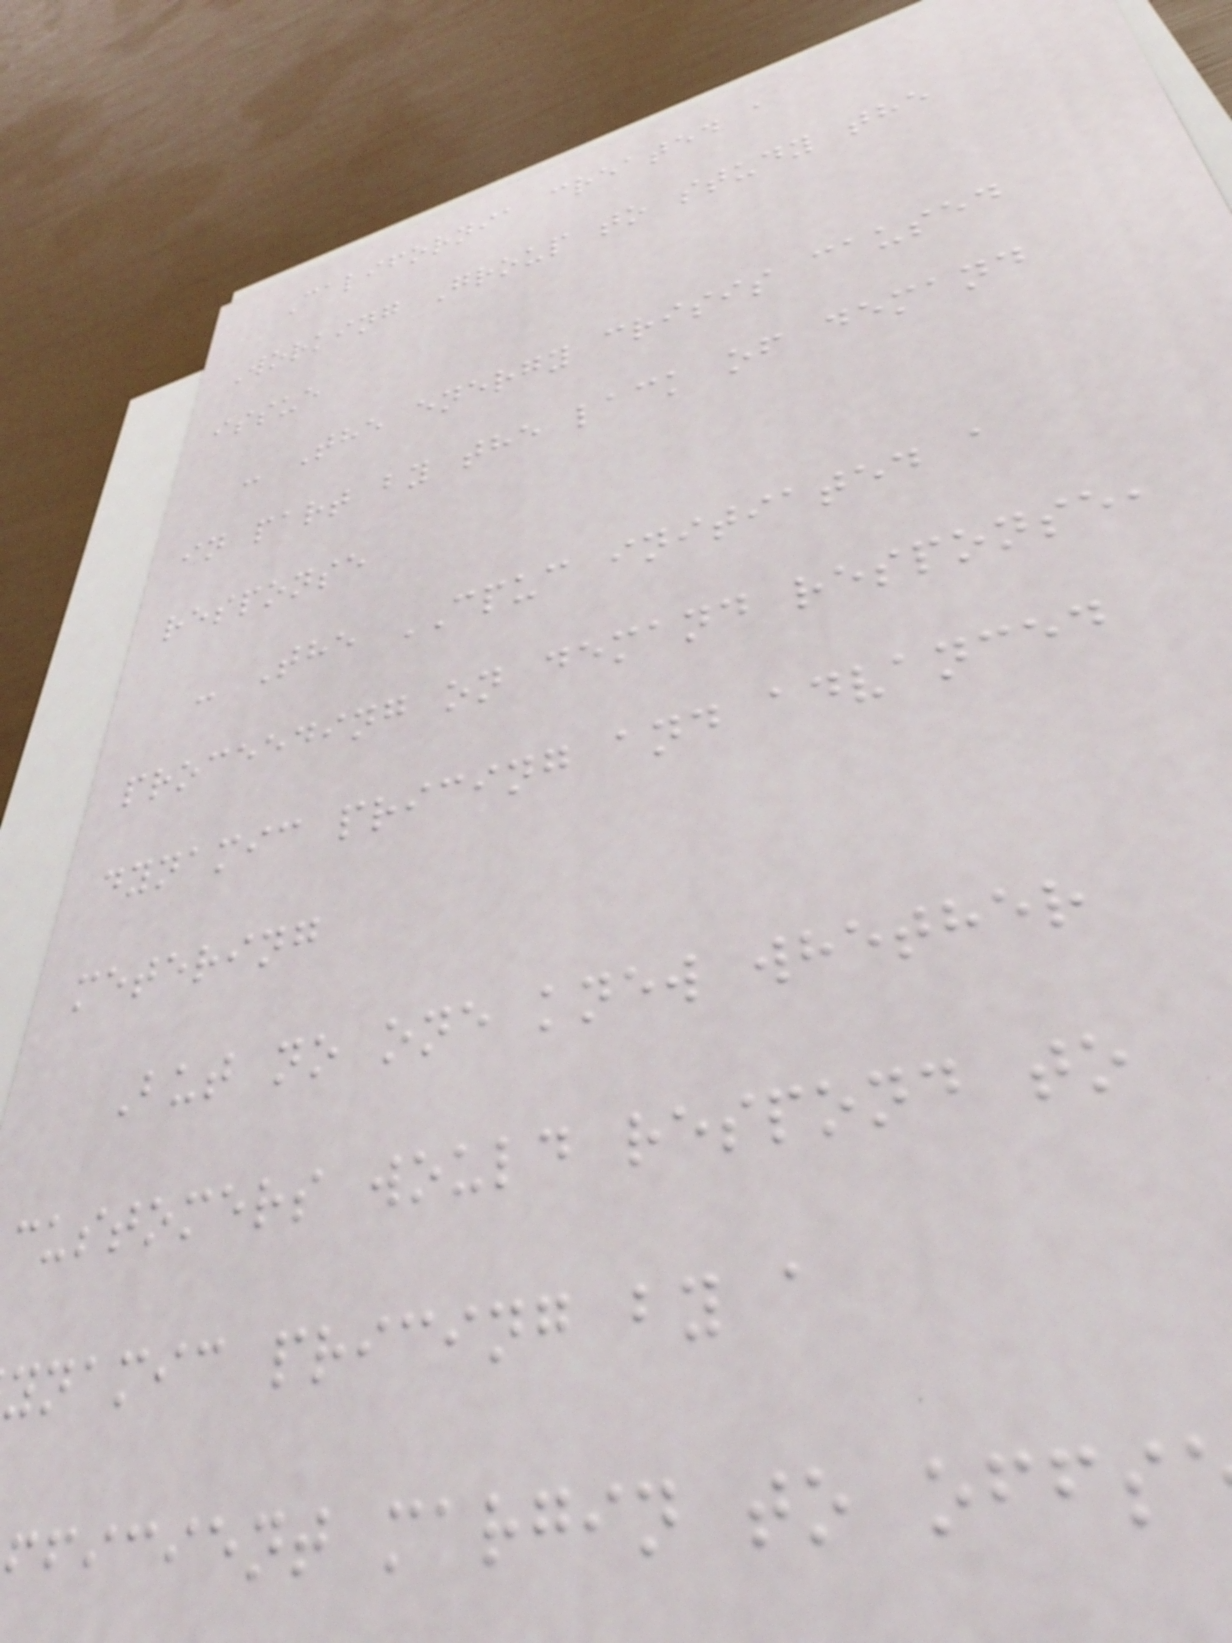California created a
Working Group to study the
issue
- The energy crisis caused
in part by the lack of demand
response
- The CPUC initiated a
proceeding on demand response,
dynamic pricing and advanced
metering
But no one knew whether
customers would respond to
ynamic pricing by a
ficient margin to offs
